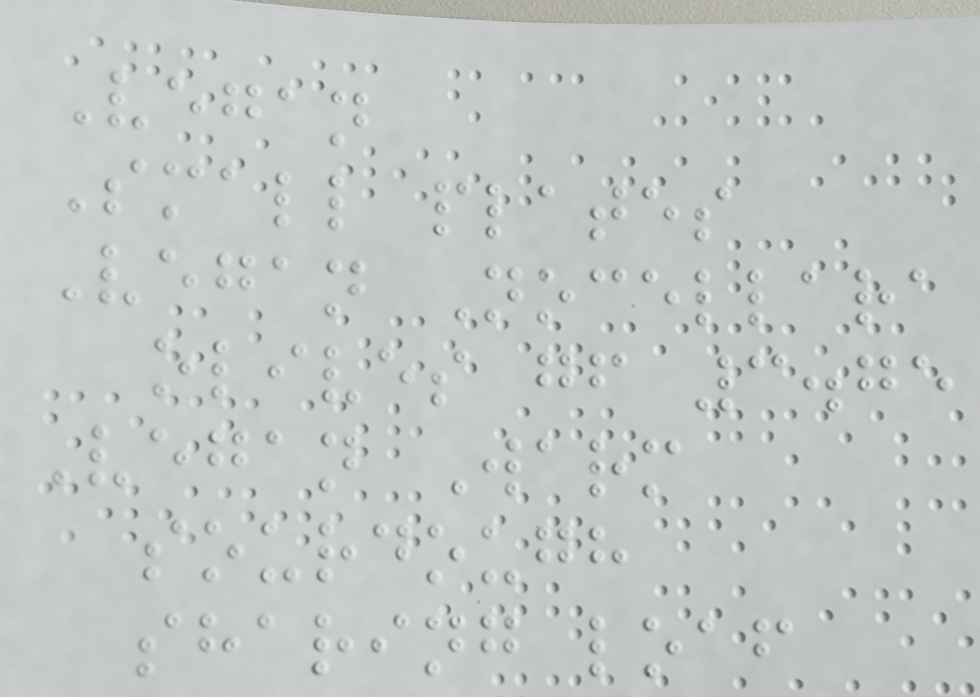Vegan
Small plates
Vegan Nocellara
olives gf 3.75
Vegan Warm
sourdough
sharing loaf
